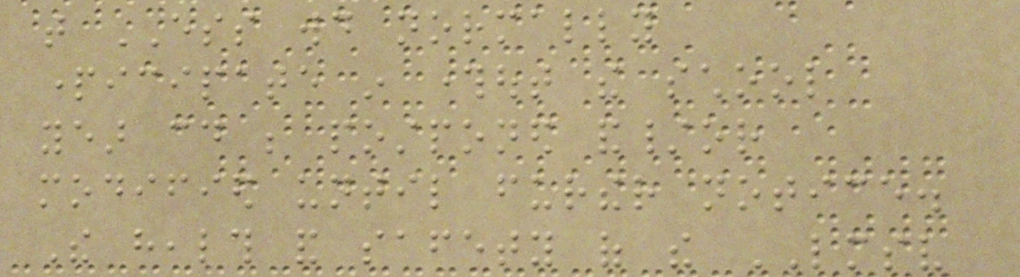that ESS would normally
participate in throughout the school
year could be postponed and/or
modified until further notice.
The health and safety of the LMSV
